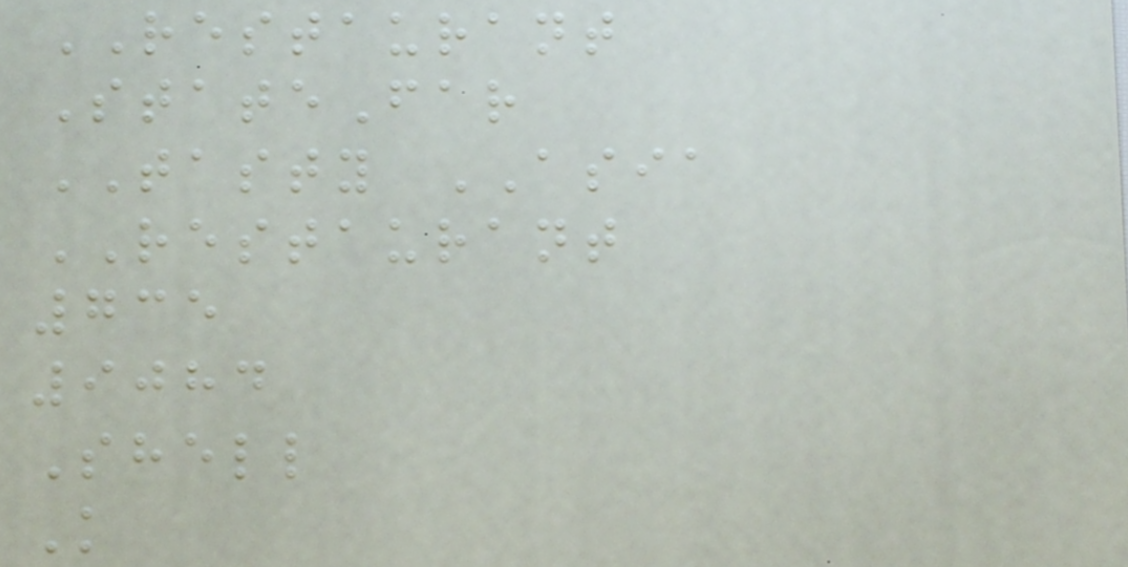RESTAURANT
StateFar
TASTY ASIA
RESTAURANT
735
9084
Shell
K
